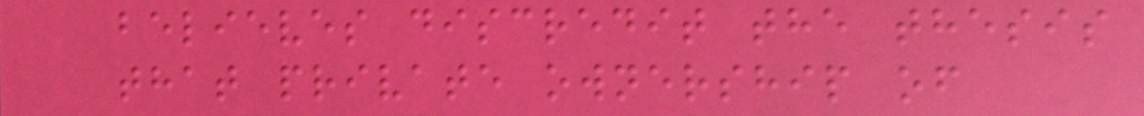believes discredit the thesis
that private ownership of
